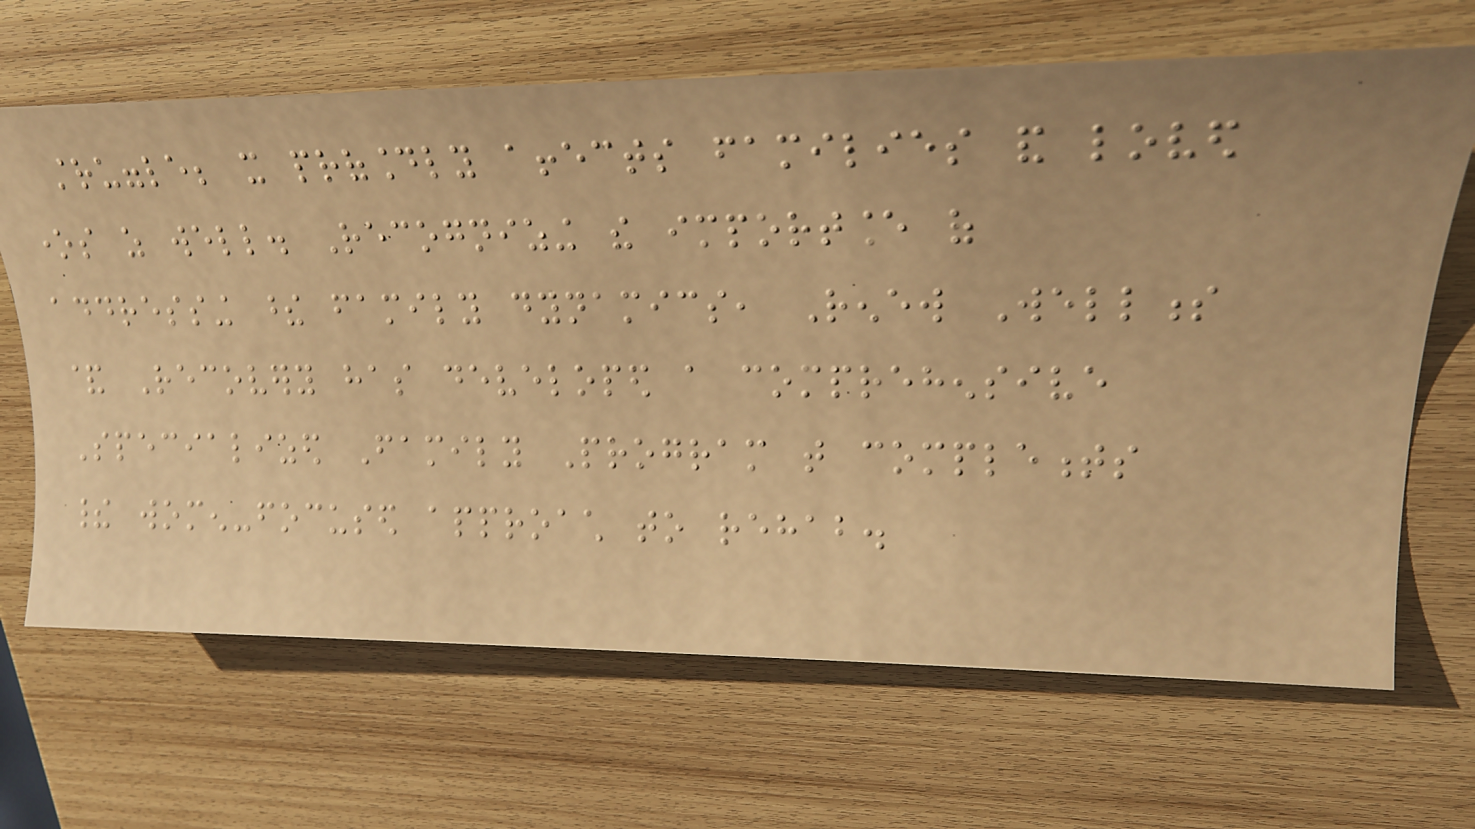struggle; it profoundly affects families and loved
ones as well. Recognizing the importance of
addressing these family dynamics, Renew Wellness
& Recovery has developed a comprehensive
Specialized Family Program that complements
their women-focused approach to rehab.
